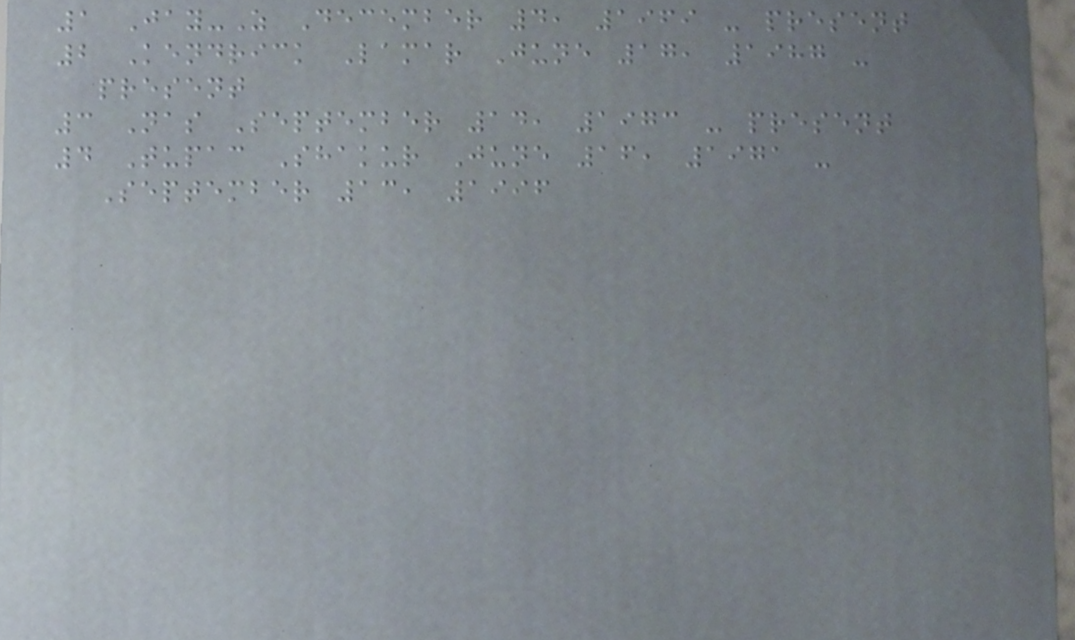1 Jay-Z December 4, 1969 - present
2 Kendrick Lamar June 17, 1987 -
present
3 Nas September 14, 1973 - present
4 Tupac Shakur June 16, 1971 -
September 13, 1996
